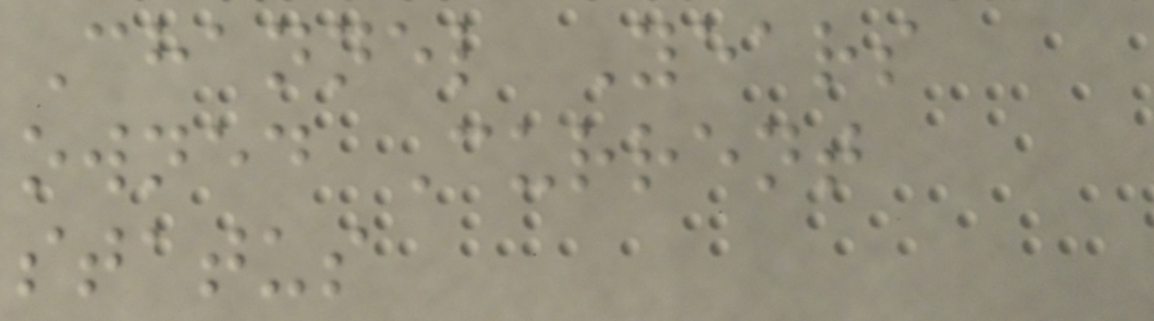Channel Years
owned Current
status
